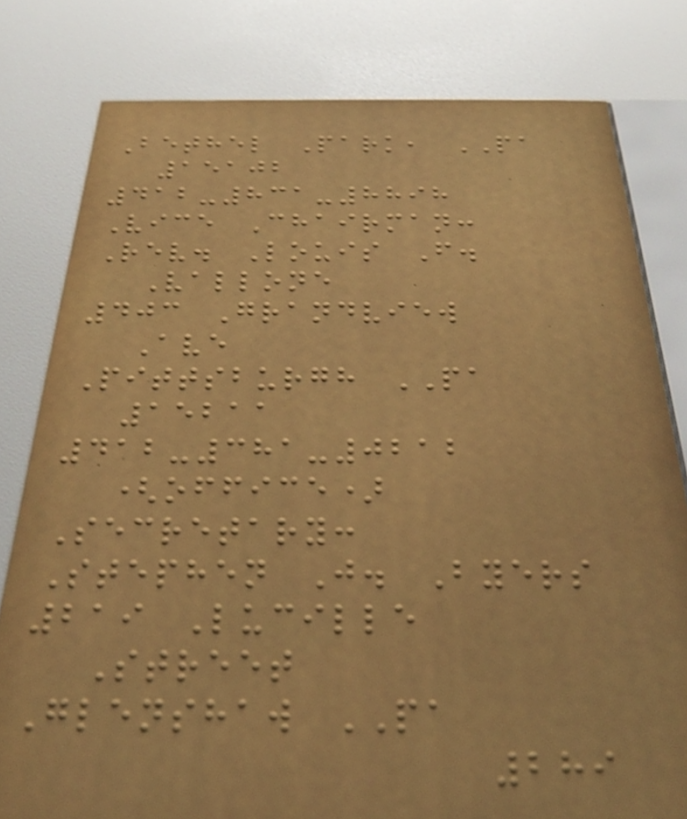Bethel Park, PA
15102
412-831-8898
Vice Chairman:
Rev. Louis F.
Vallone
403 Grandview
Ave
Pittsburgh PA
15211
412-381-0212
(office)
Secretary:
Stephen J. Byers
219 Lucille
Street
Glenshaw PA
289
